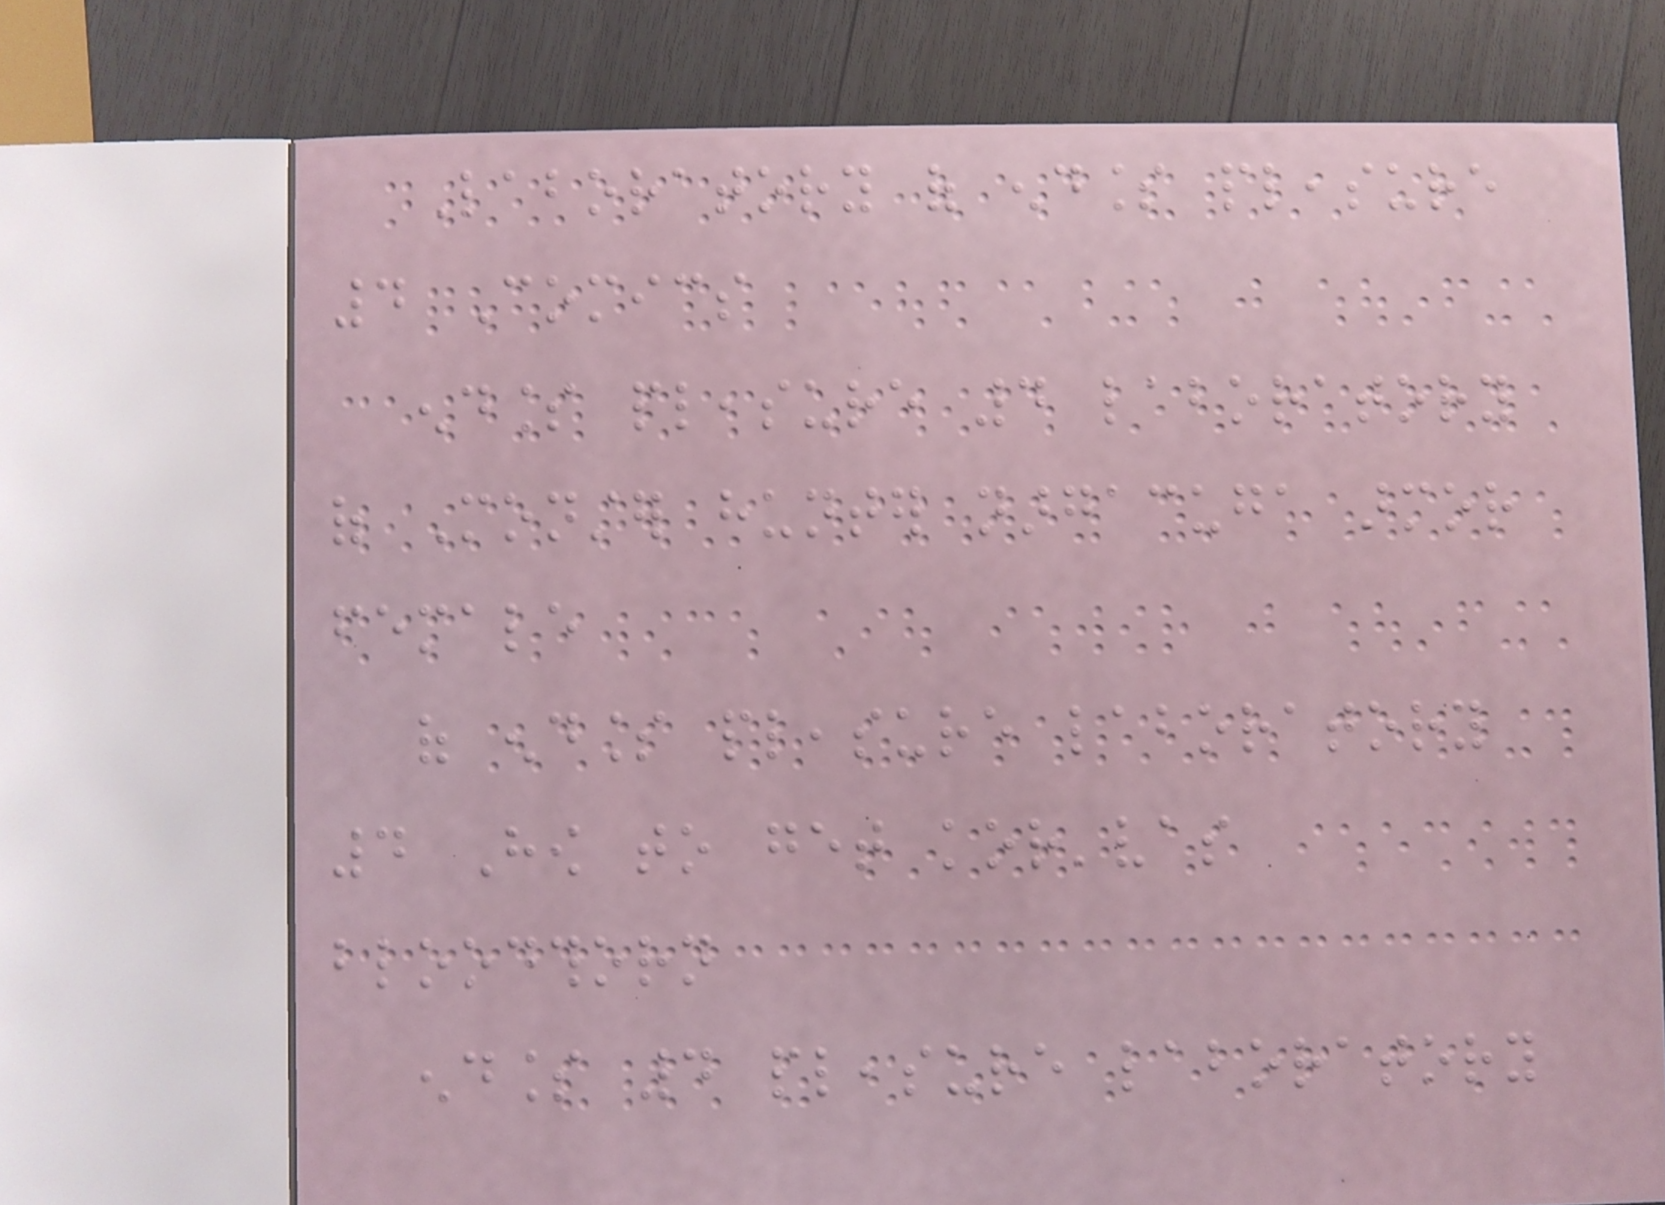Laboratory of endless pleasure
4 Comics
endless pleasure 4 laboratory
of Monster hunter nargacuga armor
female
of endless pleasure laboratory
4 How to get kor'vas
bloodthorn
endless 4 pleasure laboratory
